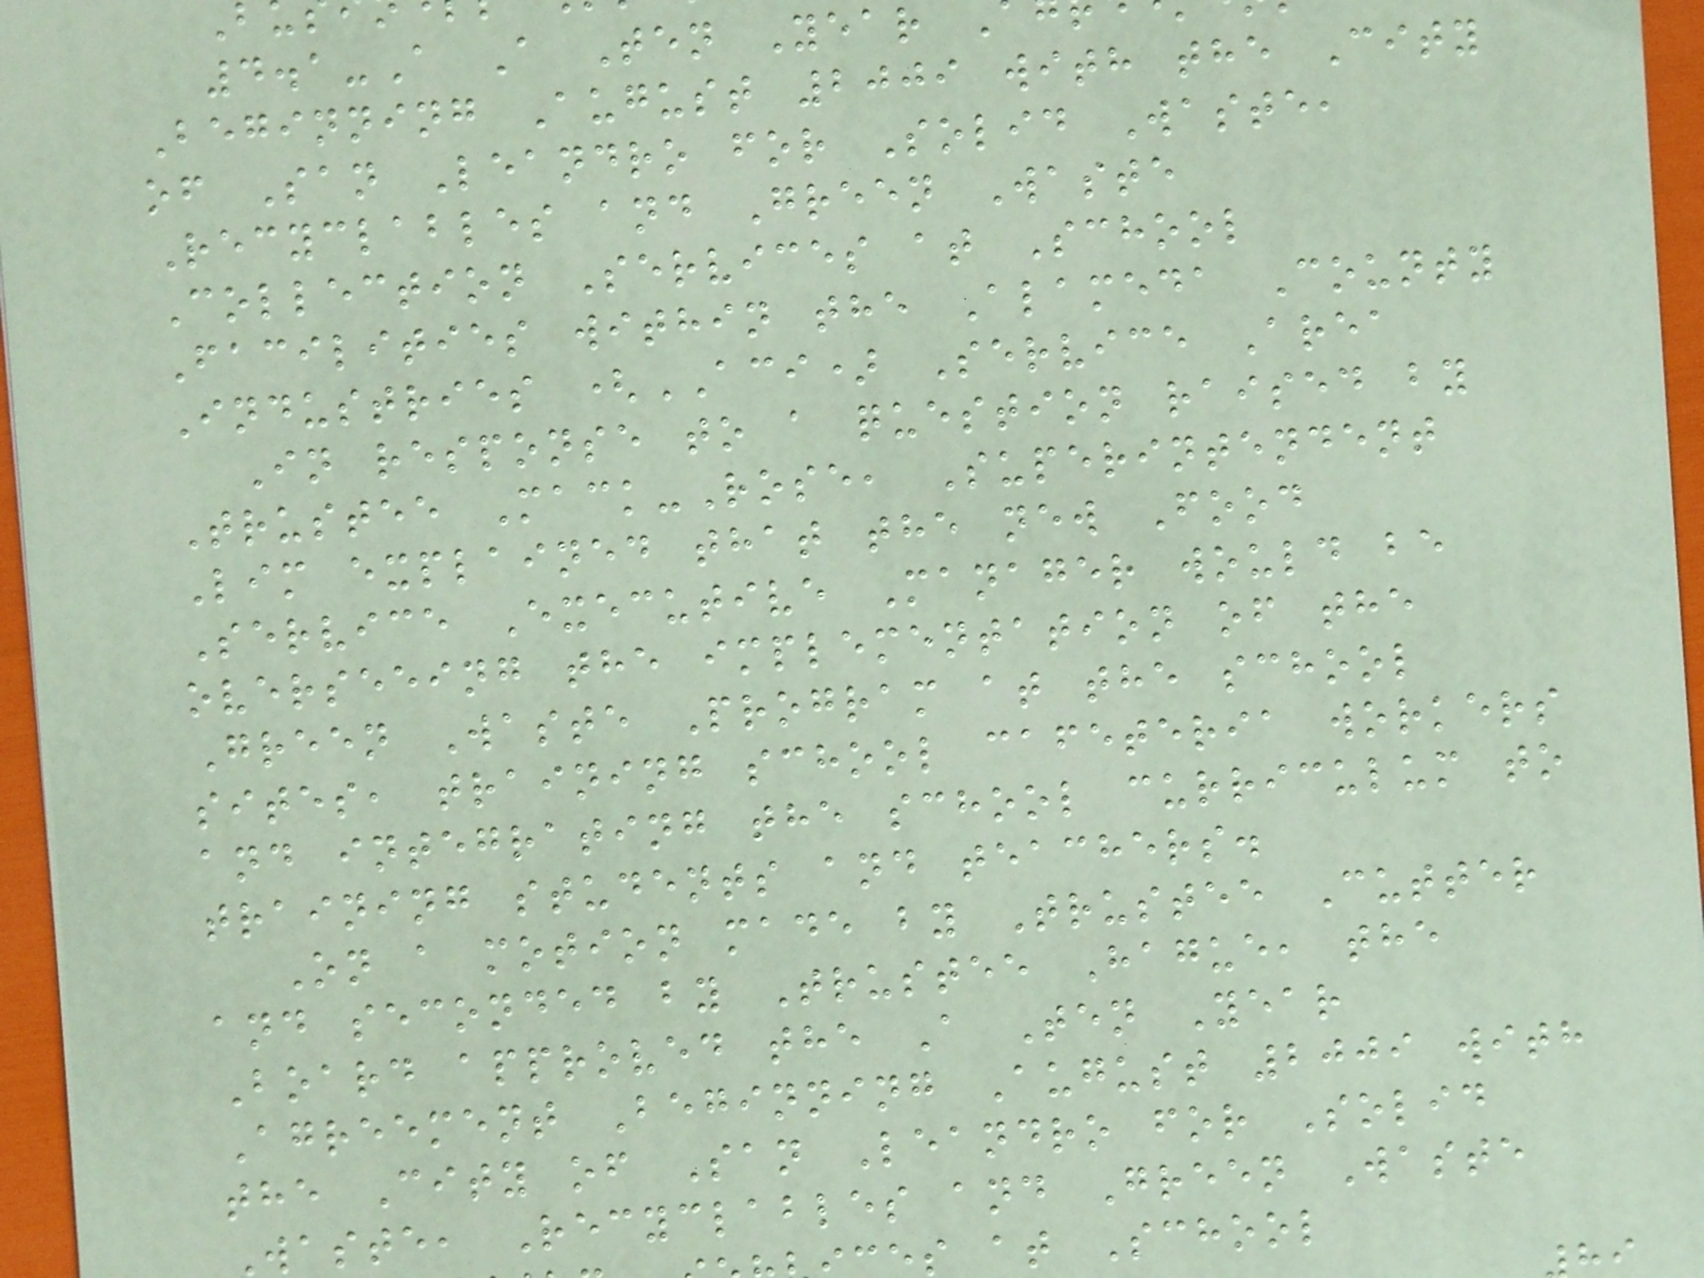4.1-A A Ten Year
Beginning August 2009 with the City
of San Leandro for Solid Waste,
Recyclables and Green Waste
Collection Services at School
Facilities within the Alameda County
Industries (ACI) Service Area
In response to a question raised by
Trustee Mack-Rose, Superintendent
Lim explained that the new Food
Service Executive Manager would be
overseeing the implementation of the
Green Waste Program at the school
sites, training school cafeteria workers
and integrating the school curriculum to
training students and teachers.
On a motion made by Trustee Cutter
and seconded by Trustee Hague, the
Board approved the A Ten Year
Agreement Beginning August 2009 with
the City of San Leandro for Solid
Waste, Recyclables and Green Waste
s at School
